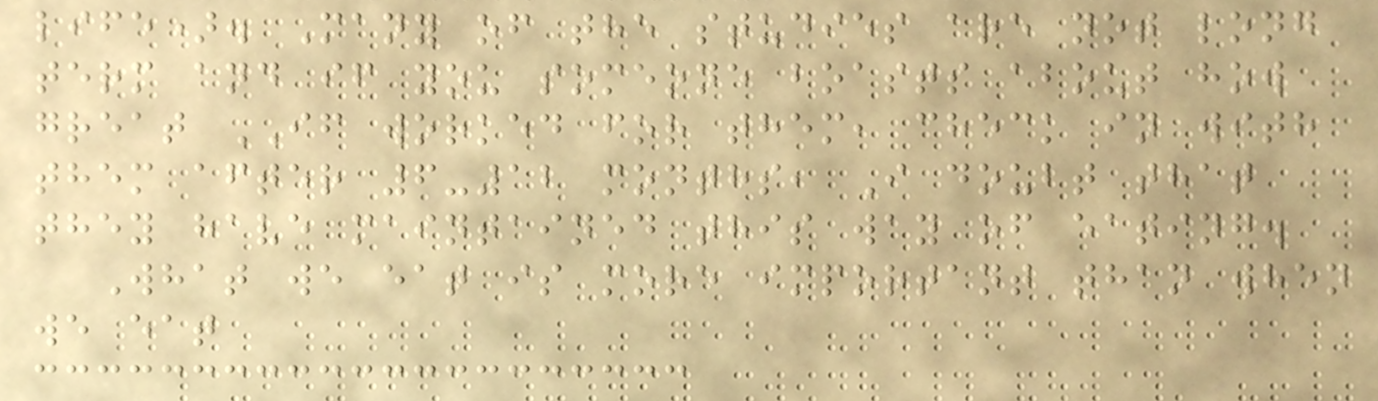life). Many of the studies are not long
term and if you someone boasts about how
great IF worked for them, check in with
them after 6-12 months, I doubt that
they have maintained this way of eating.
What we eat is more important than when
we eat
